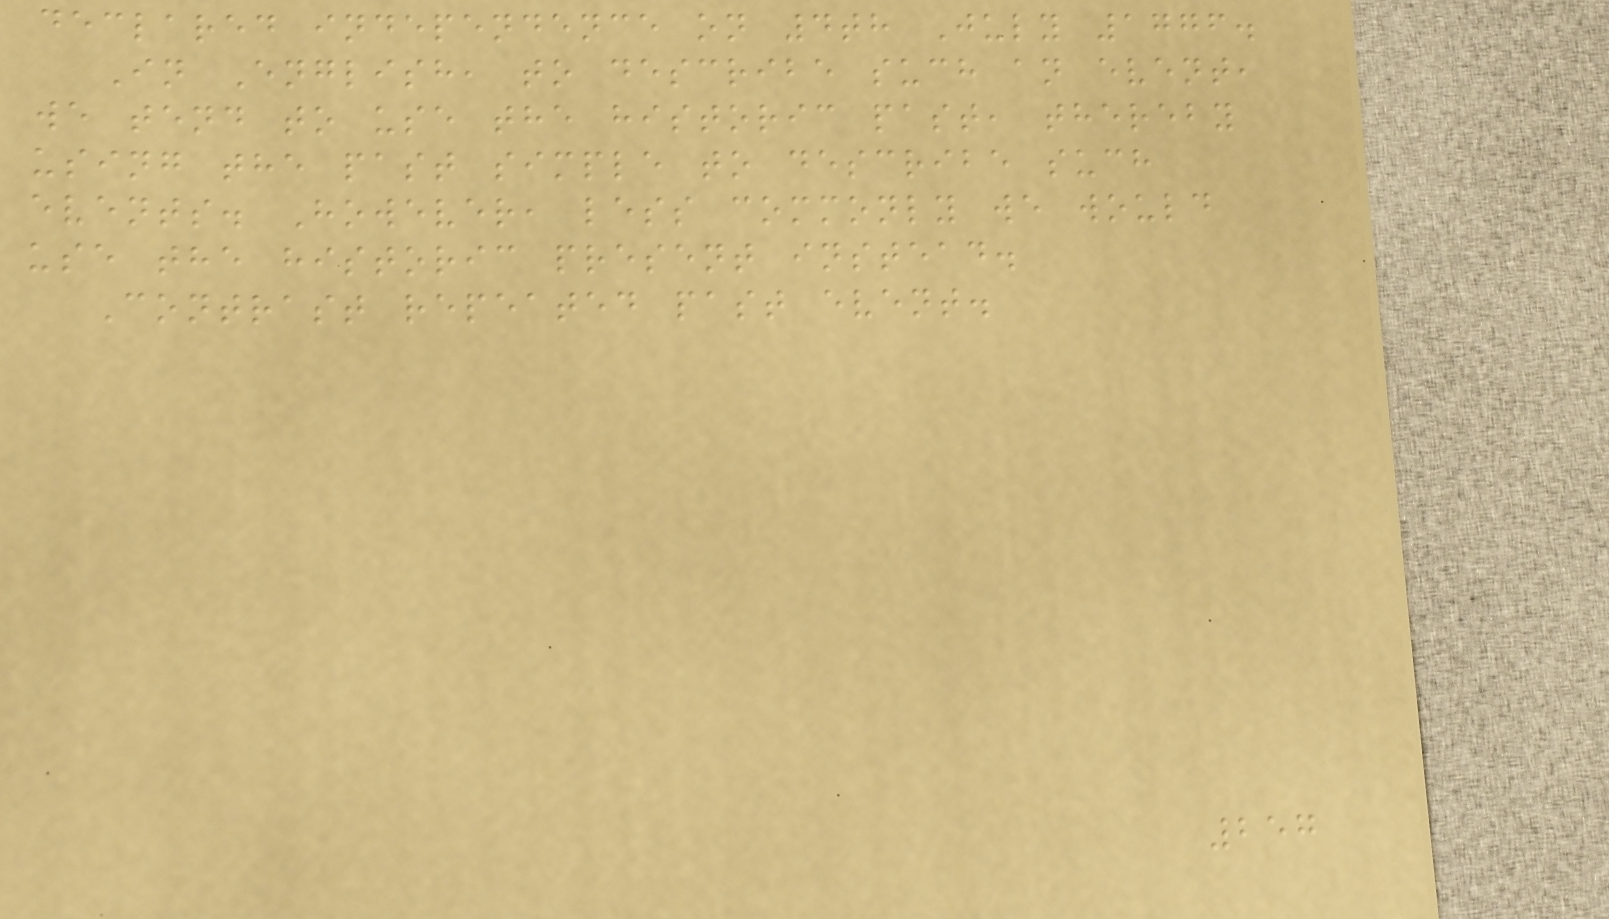declared independence on 4th July 1776.
In English, to describe such an event,
we tend to use the historic past, thereby
using the past simple to describe such
events. However, less commonly we would
use the historic present instead.
Contrast repeated past event.
257
